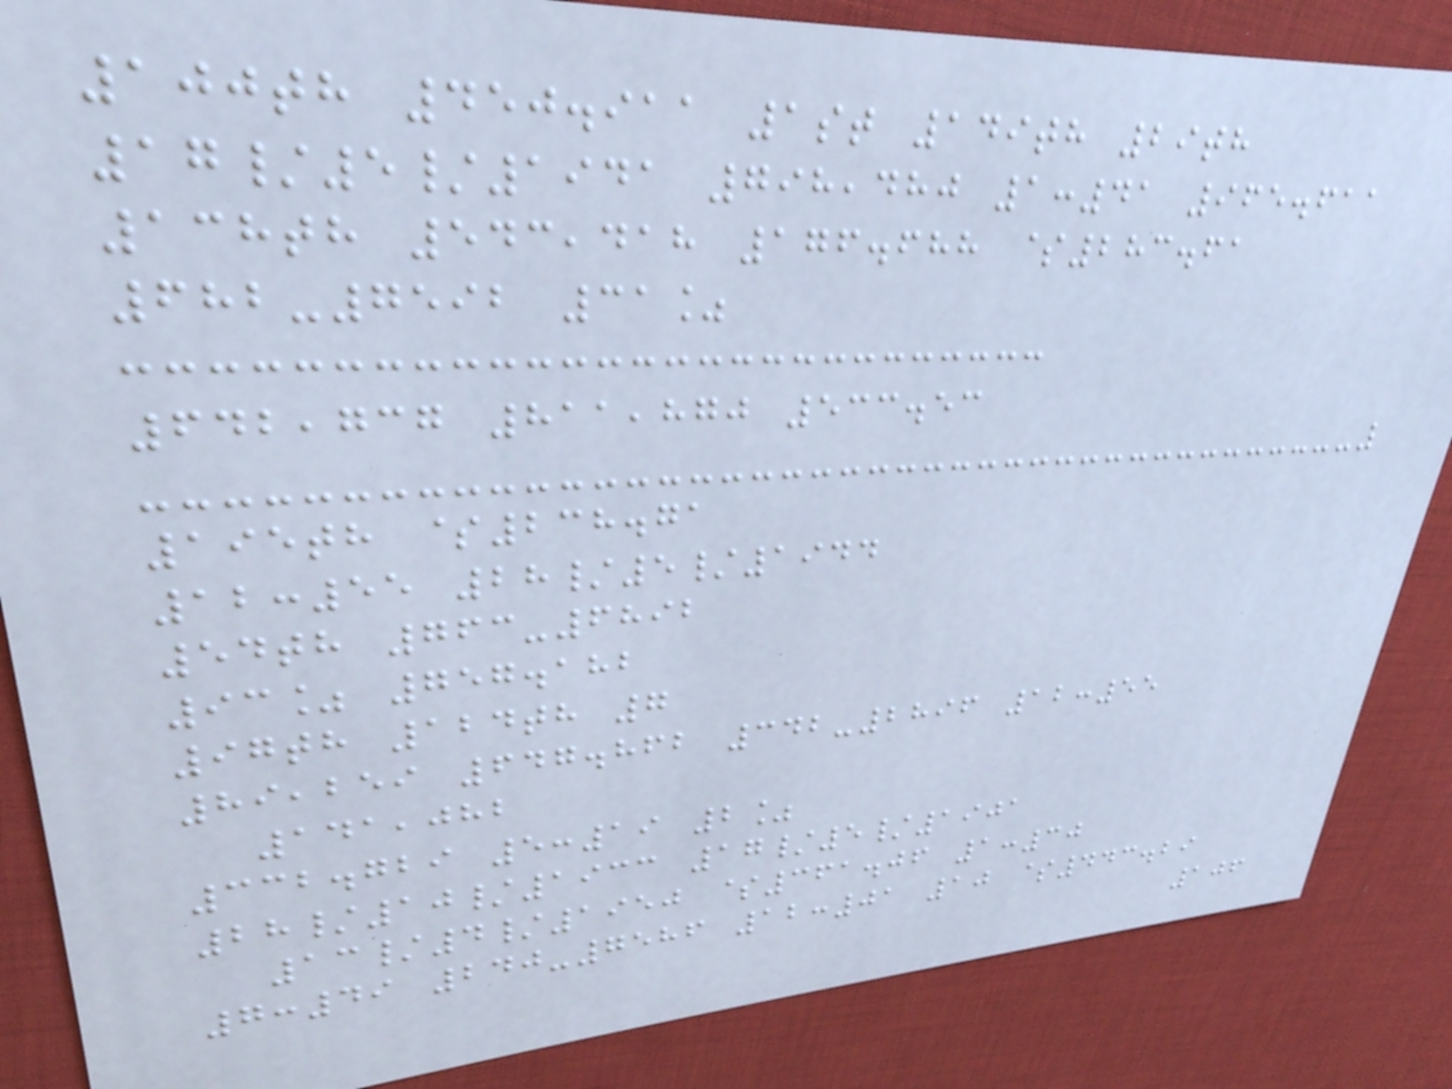100th 450.911 1st 149th 29th
17/5/1941 798,480 1:41 965.611
138th 543,418 176.688 $283.61
682-7592 31%
642,737 811,870 533.53
195th $238.71
12:55 28/5/1944
54th 763-6892
93% 757.182
97th 124th 7
89,259 647.862 342-2896 12:55
141,082
332.729 5:19 2%
28/10/1933 17/5/1901
13/4/1950 $361.06 1:30
7:49 240-7586 12:01 10 $443.29
106
